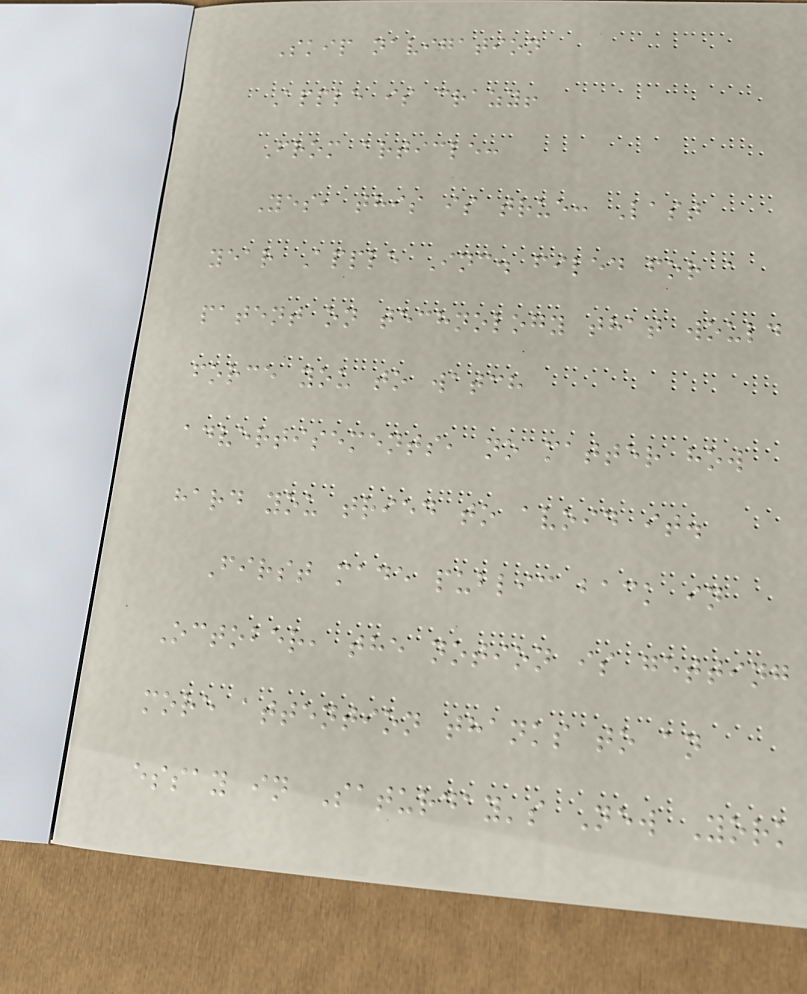Skip navigation
Apple is crazy!
From article:
Yes, this is true: Last
year Apple Inc. filed for a
patent on technology that would
force you to watch
advertisements, no matter how
hard you tried to avoid it.
First made public back in
October, the notion is getting
more attention thanks to an
essay in Saturday's New York
